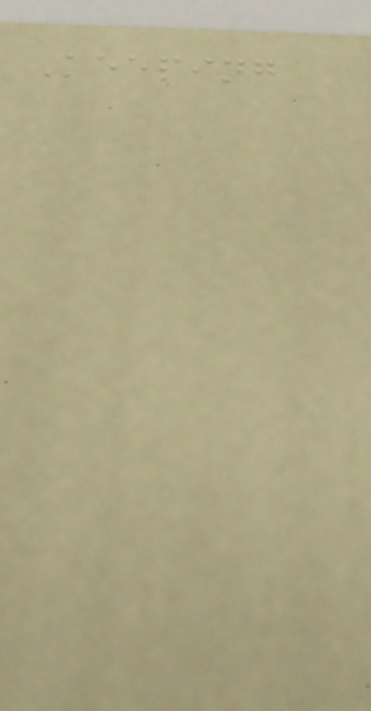Keeping
